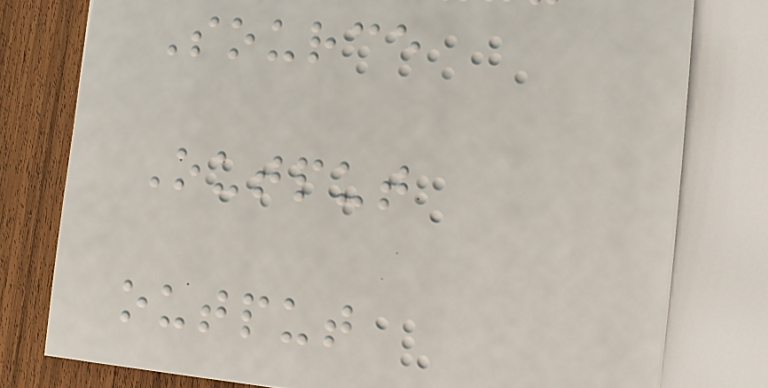Source
Output
output
